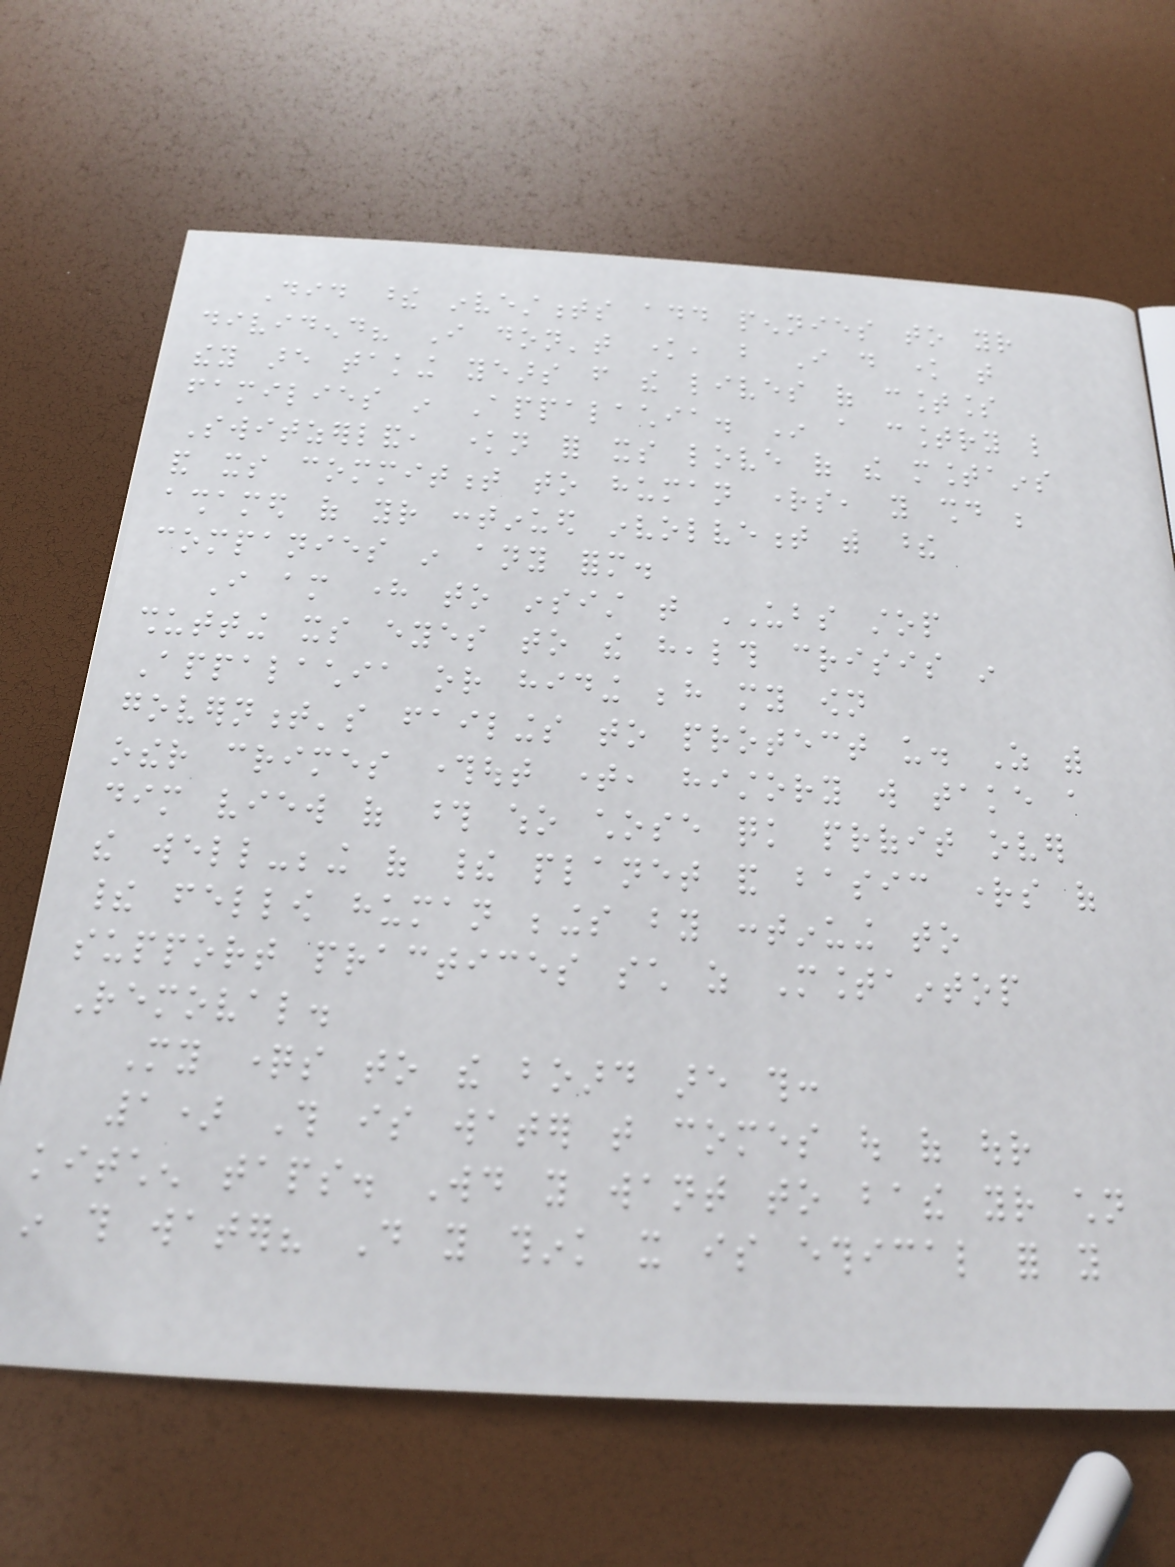Did these investments add pennies to your
dividend? I don't know, but I do know that
they are taking years from the lives of countless
families in Appalachia. In a country like
Switzerland, known for its love of the mountains
and its commitment to human rights, you should be
ashamed of your continued involvement with these
companies in any form.
I am here to insist that UBS stop
shutting its eyes to the health crisis in
Appalachia or hiding behind my own
government's failings to protect us. As with
other crimes throughout time, history will take a
dim view of those who chose quick profit over
the well-being of their planet and basic rights of
their fellow human beings by continuing to
support practices such as Mountaintop
Removal.
My questions to the board are this:
1) This is water that comes out of our
kitchen taps. Would you want to bathe your children
in this water? Do you think it is ethical for you
